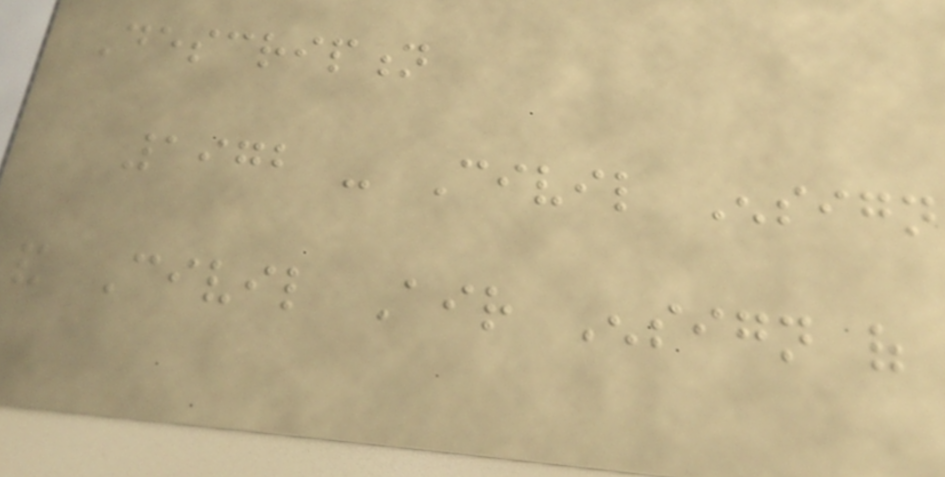Description
1972 - Civil Ensign
and Civil Air Ensign of
